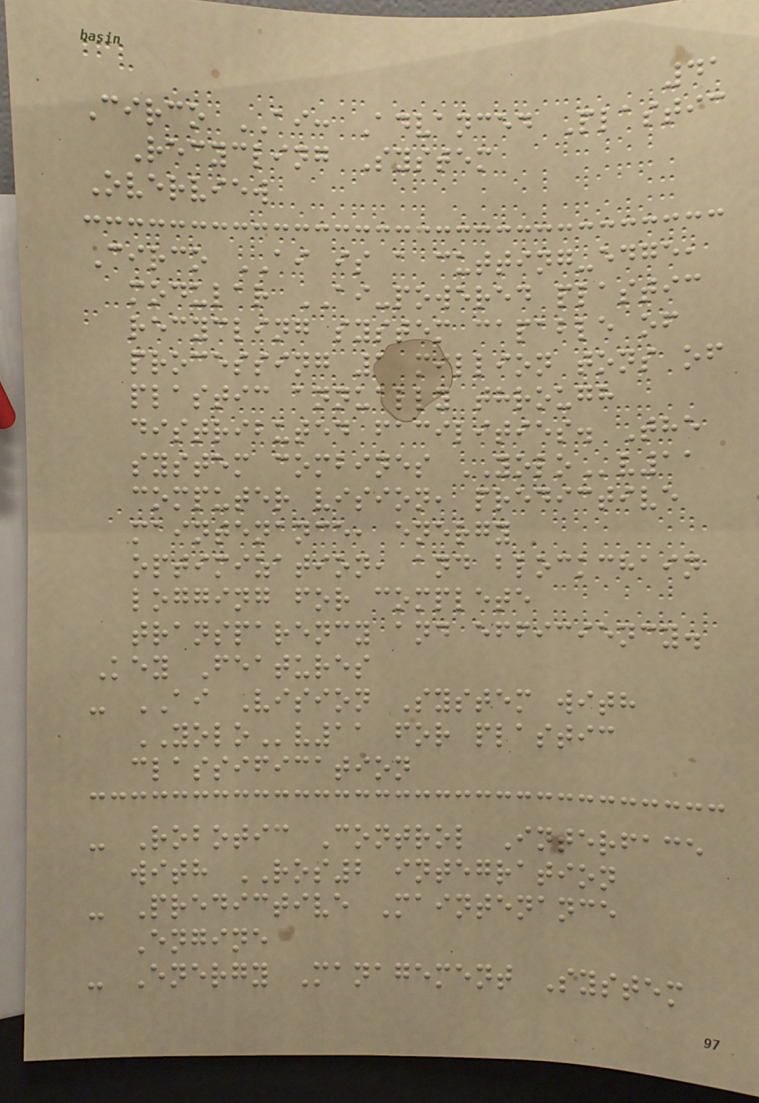41
Circo AI: Advanced Plastic
Recycling System
Overview
Circo AI is a cutting-edge,
modular AI-powered plastic
recycling system capable of
processing 1 million tons of
plastic annually through
distributed facilities. The
system combines YOLOv11
computer vision, predictive
maintenance, energy
optimization, and blockchain
logging for complete
transparency and efficiency.
Key Features
- AI Vision System with
YOLOv11 for plastic
classification
- Robotic Control Interface
with ROS2 integration
- Predictive Maintenance
Engine
- Energy Management System
